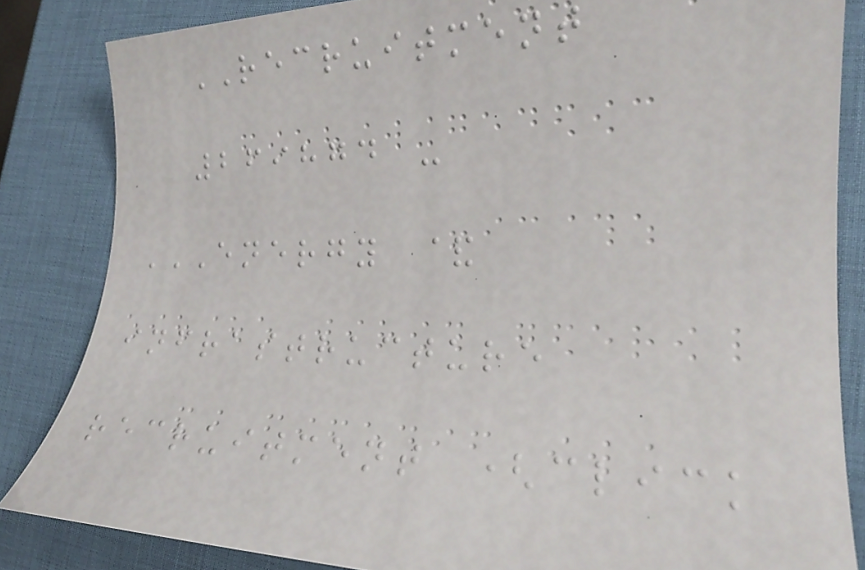RECRUITMENT
269874 -
ENERGY &
INFRASTRUCTURE
RECRUITMENT (CLICK
